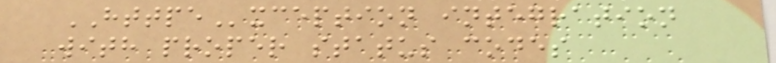HTTPException integration
with proper status codes
